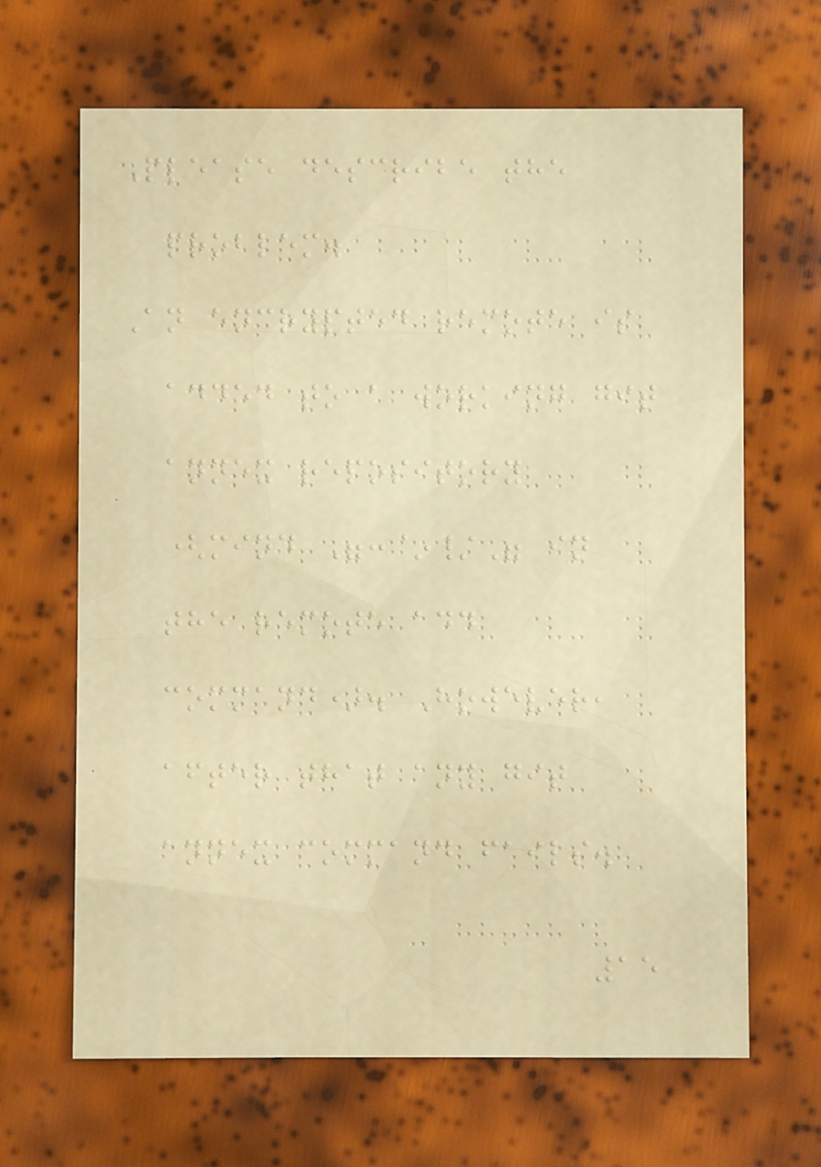Please describe the
problem.
An encrypted remote is
added to a working git
annex repository
(mind ":~/" in
the remote add
command). However,
after that any git
annex command fails.
15
